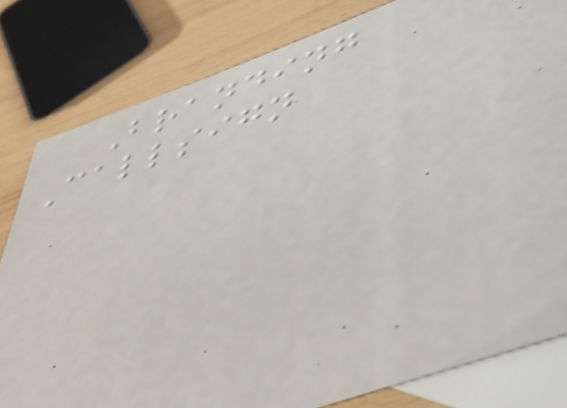Branding
Callsign
